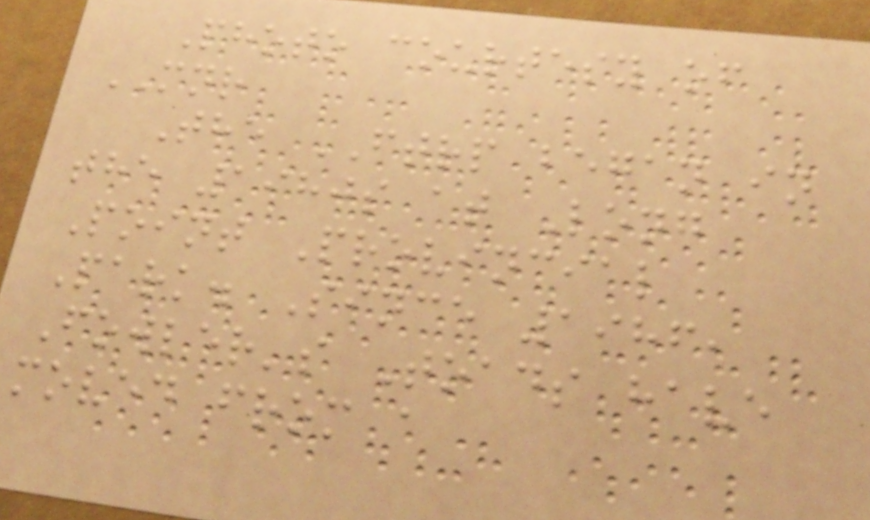Photo courtesy of
MNR
The FTRP began in
the 1980s at Long
Point Provincial
Park. Since 1986,
Fowler's Toads have
moved from a
